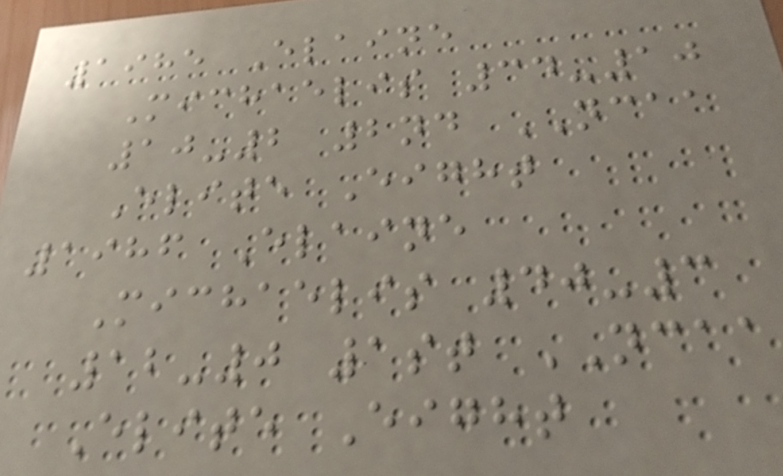1985 Elaine
Michaelis 34-10
10-2 2nd NCAA
Elite Eight
1986 Elaine
Michaelis 40-3
12-0 1st NCAA
Elite Eight
